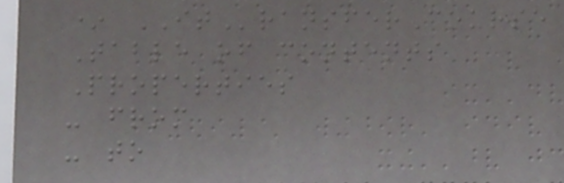* ITransferCourse
Table of contents
Properties
- from
- to
